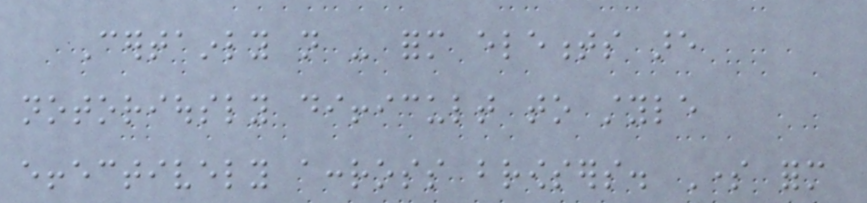Certainly not - form elements are
notoriously difficult to style
effectively accross browsers. Some form
